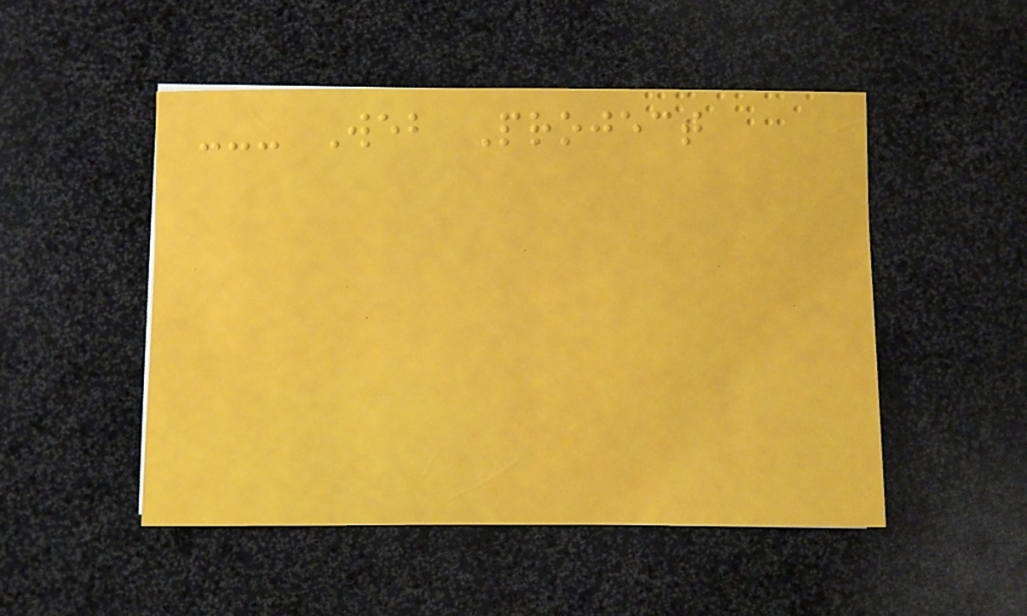--- Web Project
